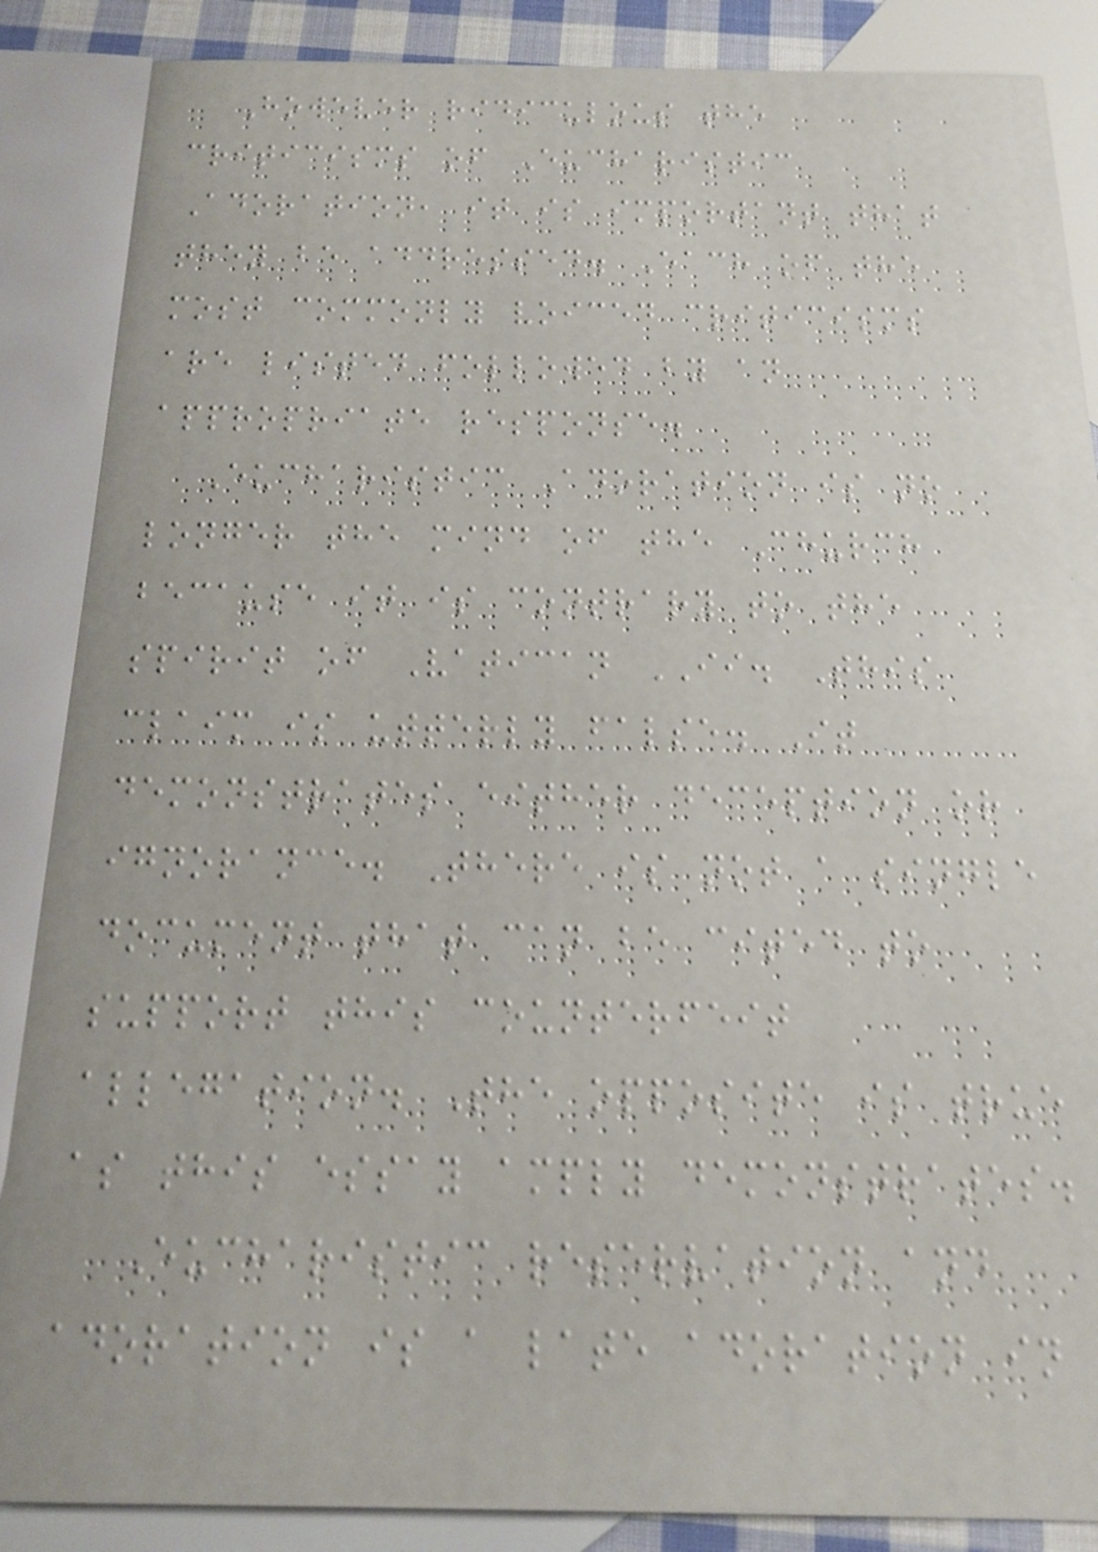However ridiculous the
criticisms of Eucharistic
Adoration, it is important that
they be addressed. Each of the
most commonly voiced criticisms
are listed followed by an
appropriate response.
Eucharistic Adoration is no
longer the mind of the Church
because it is contrary to the
spirit of Vatican II. This
claim is utterly false. It
demonstrates either deception or
ignorance. There is not a single
document that can be cited to
support this counterfeit
allegation. The opposite is true
as this essay amply demonstrates.
Eucharistic reservation and
adoration is a late adoration in
